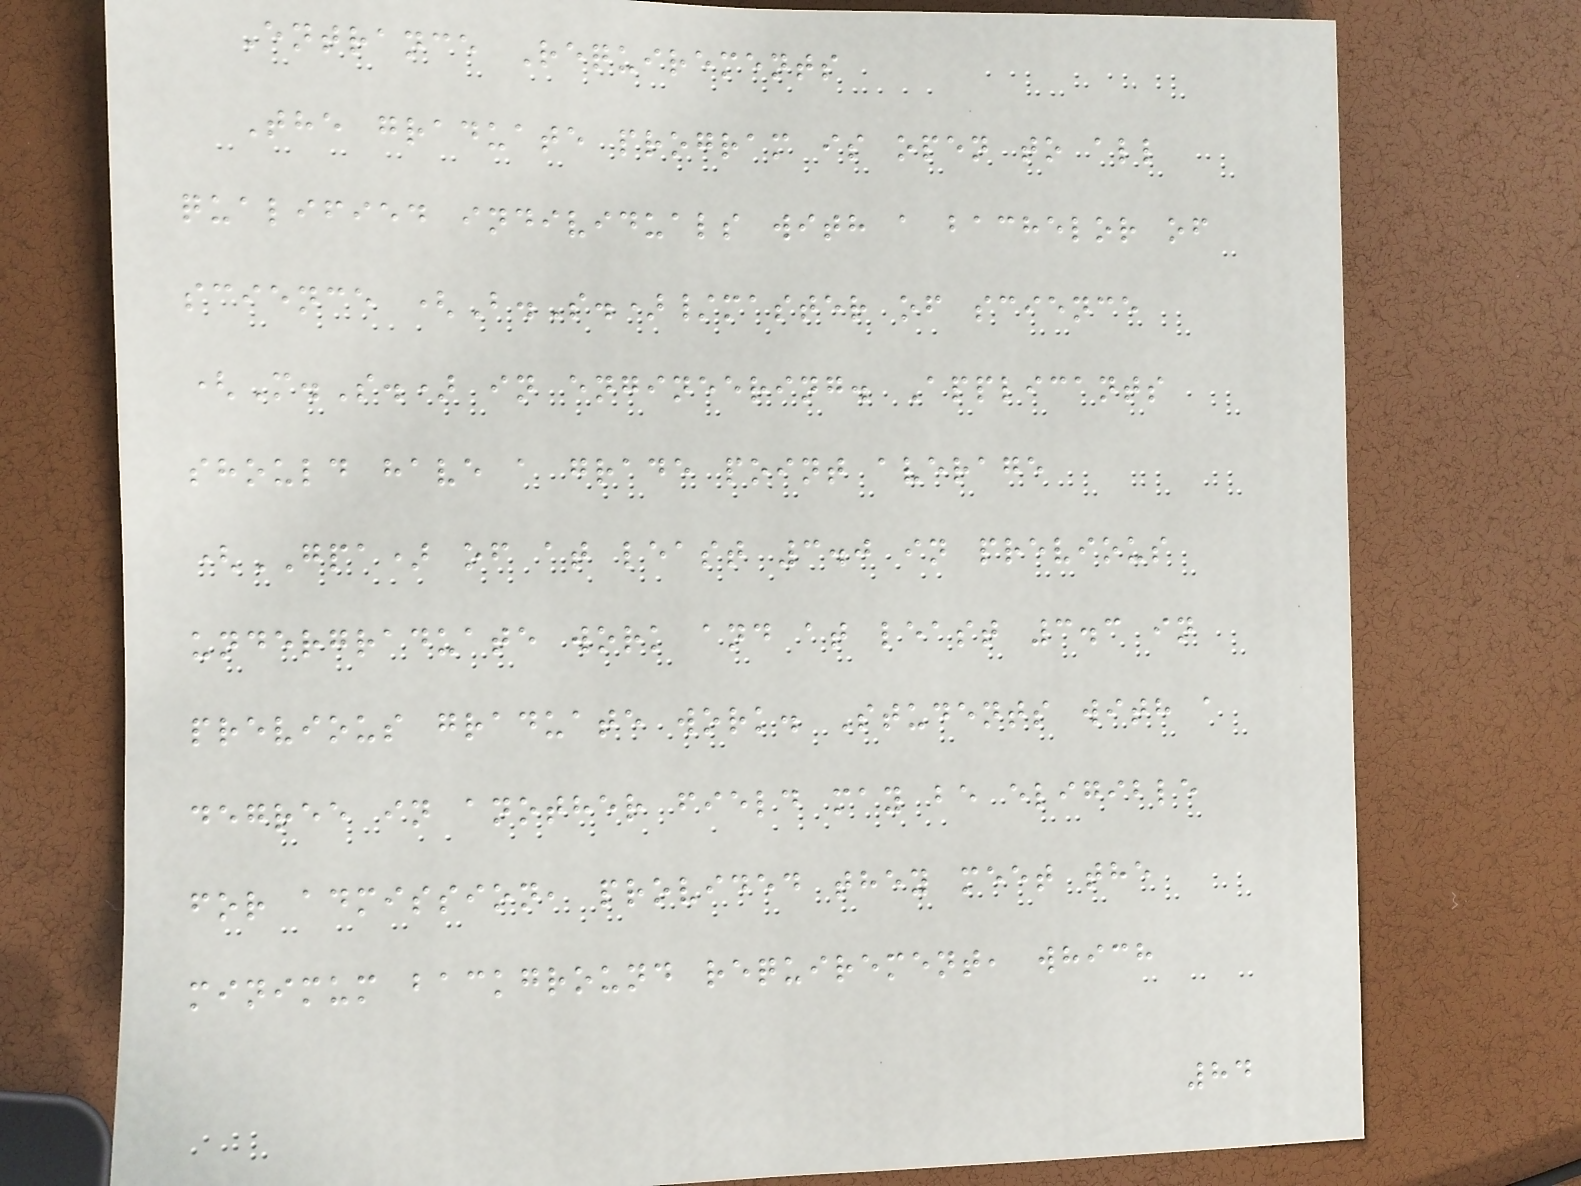Entrance Requirements
The graduate program is open to all
qualified individuals with a bachelor of
science (B.S.)/master of science
(M.S.) in engineering. Applicants
should have a grade point average
(GPA) of at least 3.0 in previous
undergraduate work and at least 3.3 in
previous graduate work. Students with a
degree in another field may be eligible
for admission, provided they meet the
minimum background requirement, which
84
